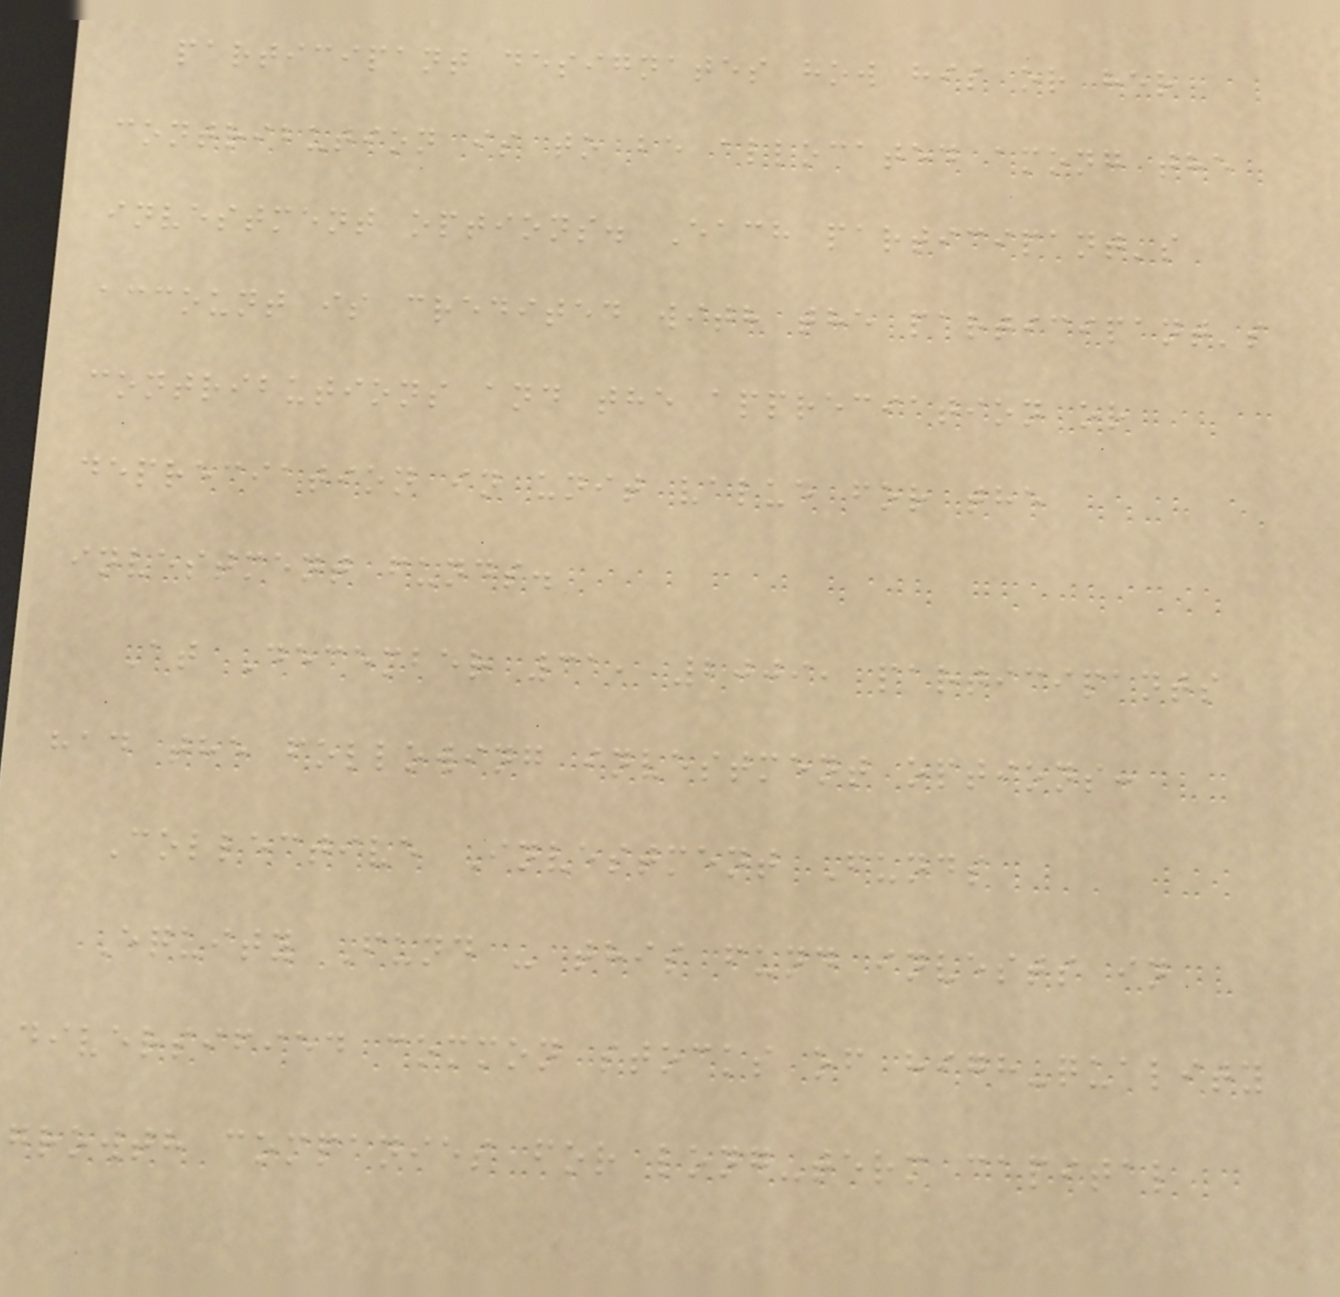participant designates how his or her
contribution is to be allocated among the
investment options. Each participant's
account is credited with the participant's
contributions and the appreciation or
depreciation in unit value for the
investment funds.
At December 31, 2009, participants
had the following investment options:
Collective Investment Funds
Equity Fund - this fund invests in
diversified common stocks of high-quality
growth companies for long-term capital
